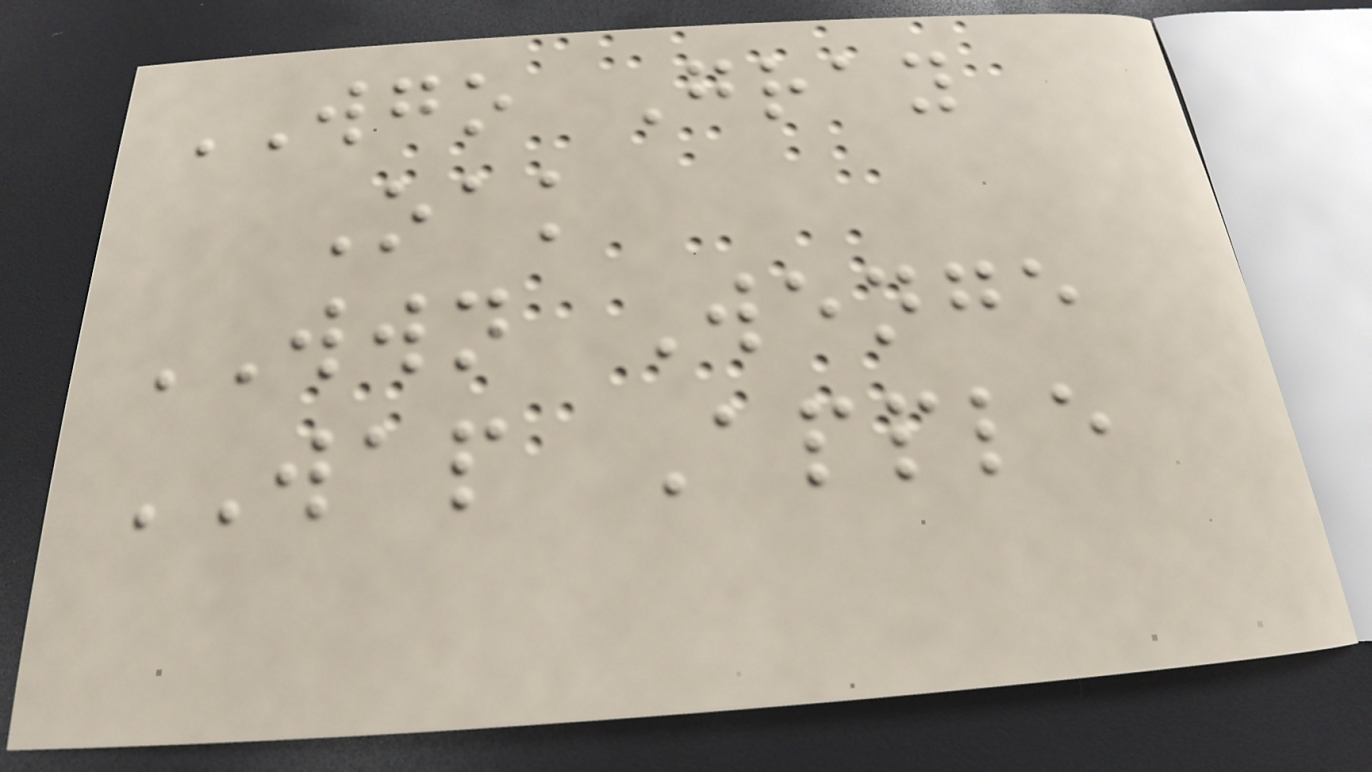WGO Gray
Oak
WWN Wenge
WAP Apple
